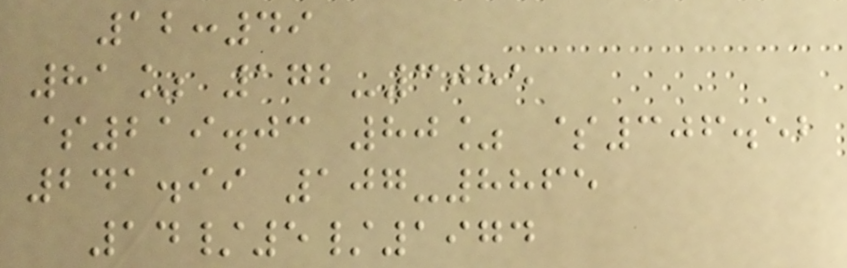12:49
81% 172-3085
$219.03 80% $306.52
241.99 107-8865
14/5/1974
